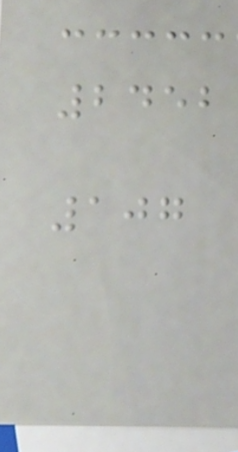2452
107
